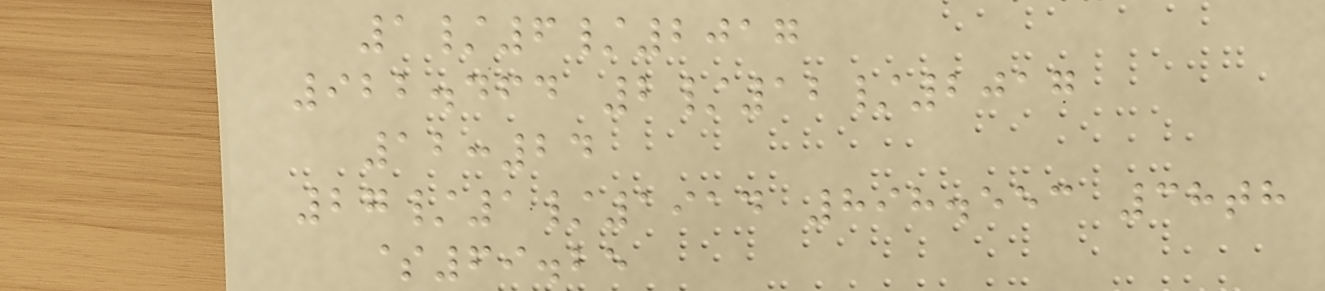1/6/2017
922.464 2/12/2017
12:24
27/1/1914 898.553 38th
$69.25
